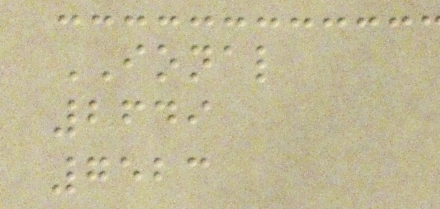IONAL
2649
7523
